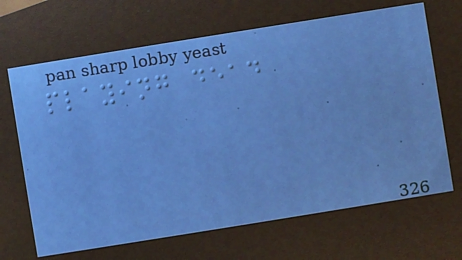playing dead
